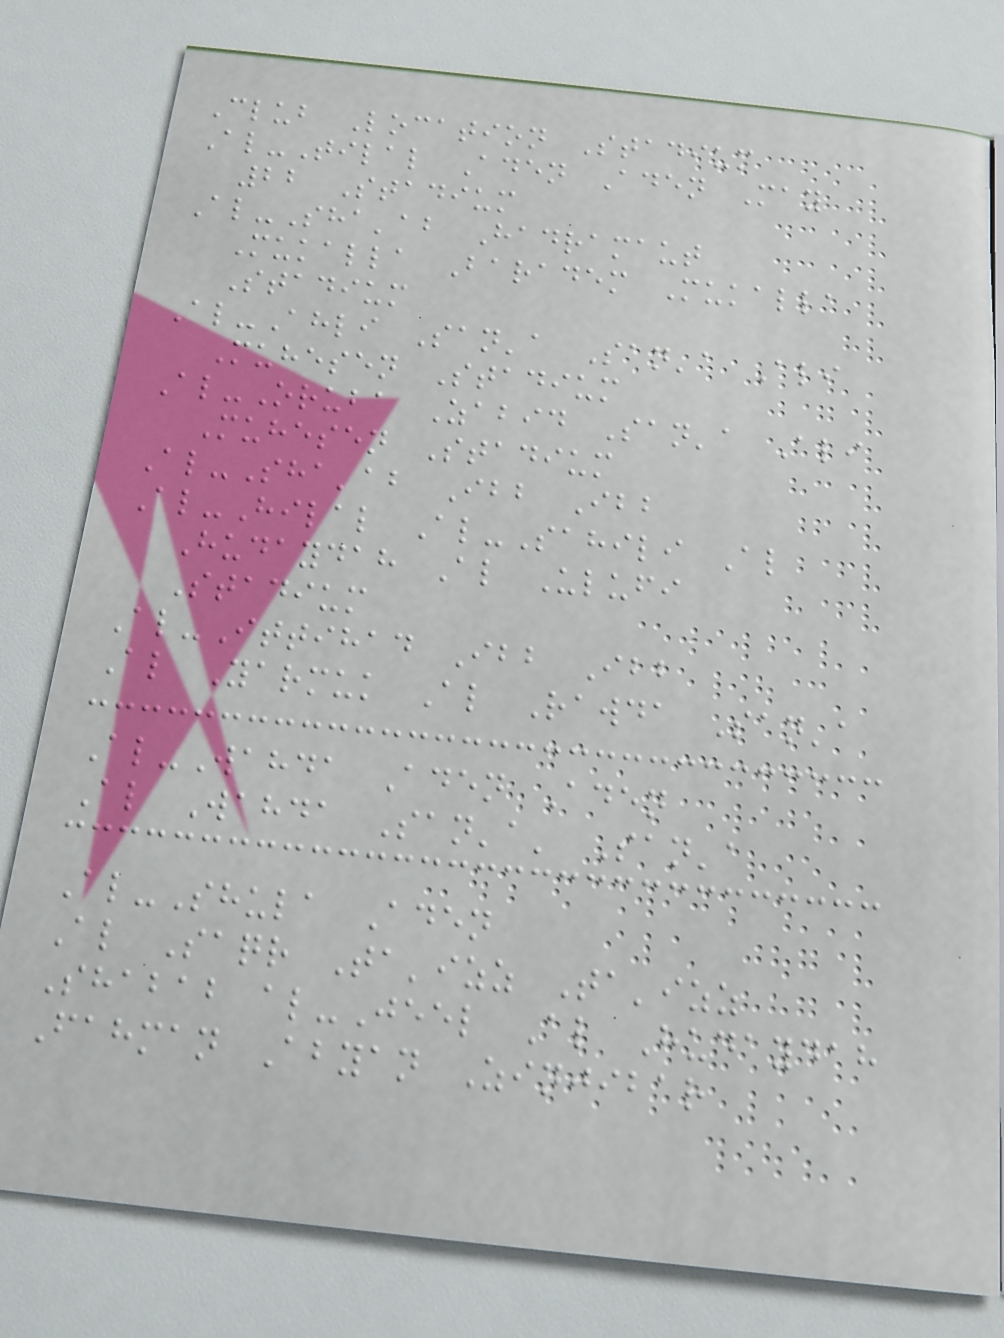Club Location Stadium
Al-Tilal Aden Aden May
22 Stadium
Al-Sha'ab Hadramaut
Mukalla Baradem Mukalla
Stadium
Al-Ahli San'a San'a Ali
Muhesen Stadium
Al-Oruba Zabid San'a Ali
Muhesen Stadium
Al-Sha'ab Ibb Ibb
Al-Hilal Al-Sahili Al
Hudaydah Al Ulufi
Stadium
Al-Ittihad Ibb Ibb
Al Yarmuk Al Rawda San'a
Al-Wahda Aden Aden
Al Wahda San'a' San'a
Al-Shula Aden
Al Saqr Ta'izz Ta'izz
Shabab al-Jeel Al Hudaydah
Fahman Abyan Zinjibar
